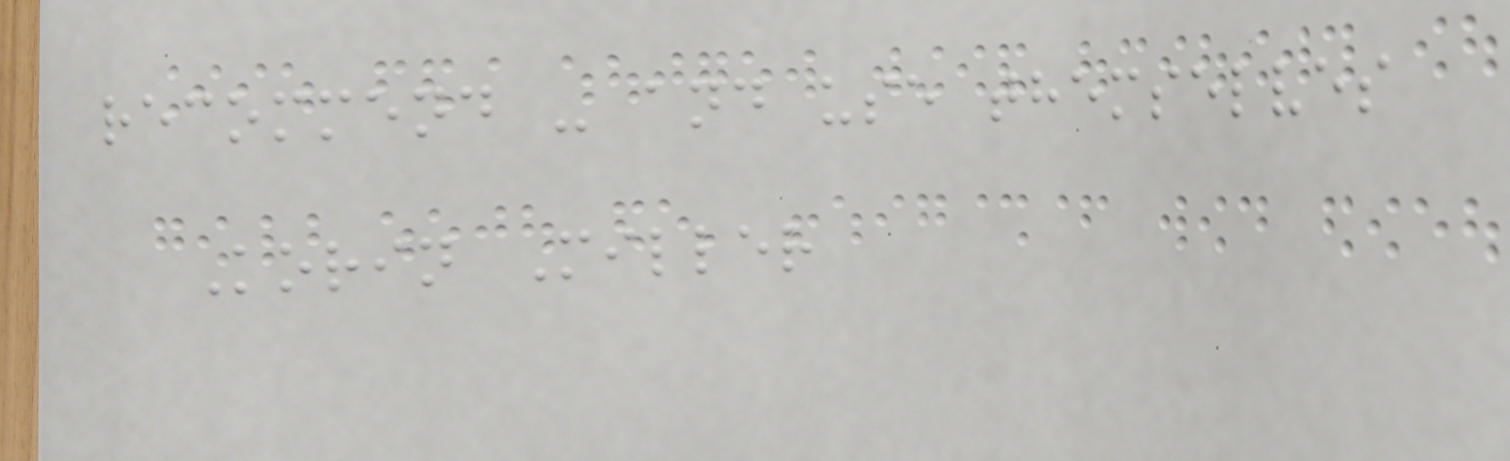recommend - and use themselves
Korin Miller
